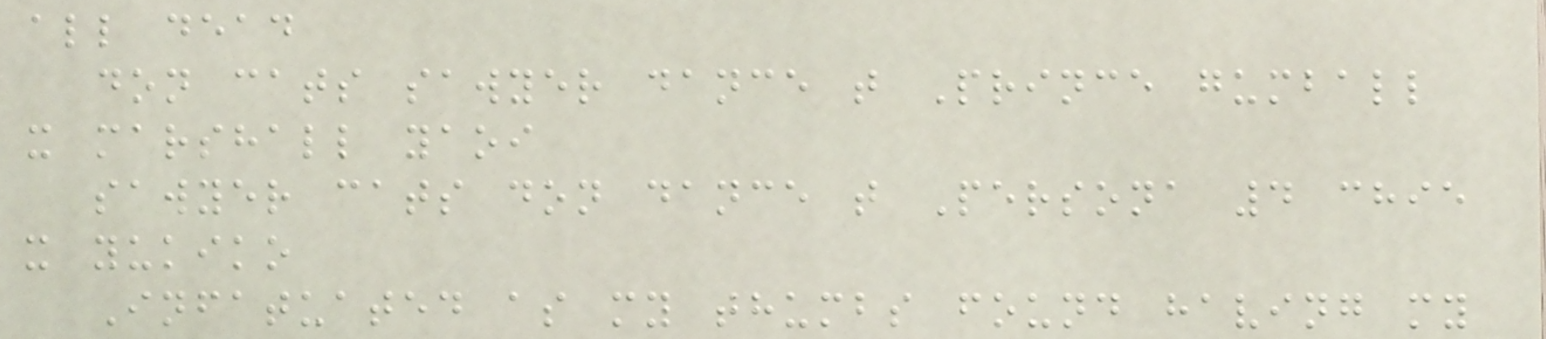all dead
don cats sawyer dance t Prince gumball
x marshall yaoi
sawyer cats don dance t Persona 4 chie
x yukiko
Infatuated as my thumbs found having my
